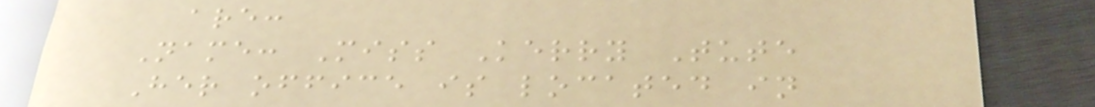are:
Name: Miss Kerry Tute
Her office is located in
